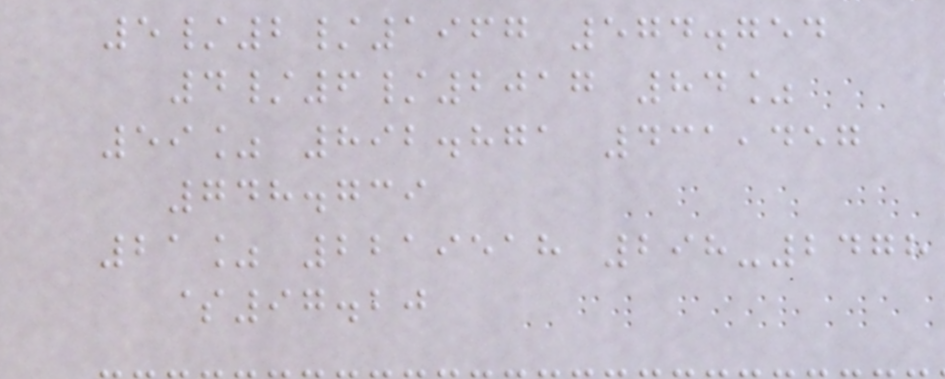5/2/1967 574.754
4/6/2017 84%
59% 892.871 431,457
748.739
21% 2219518 298-2478
$97.20
